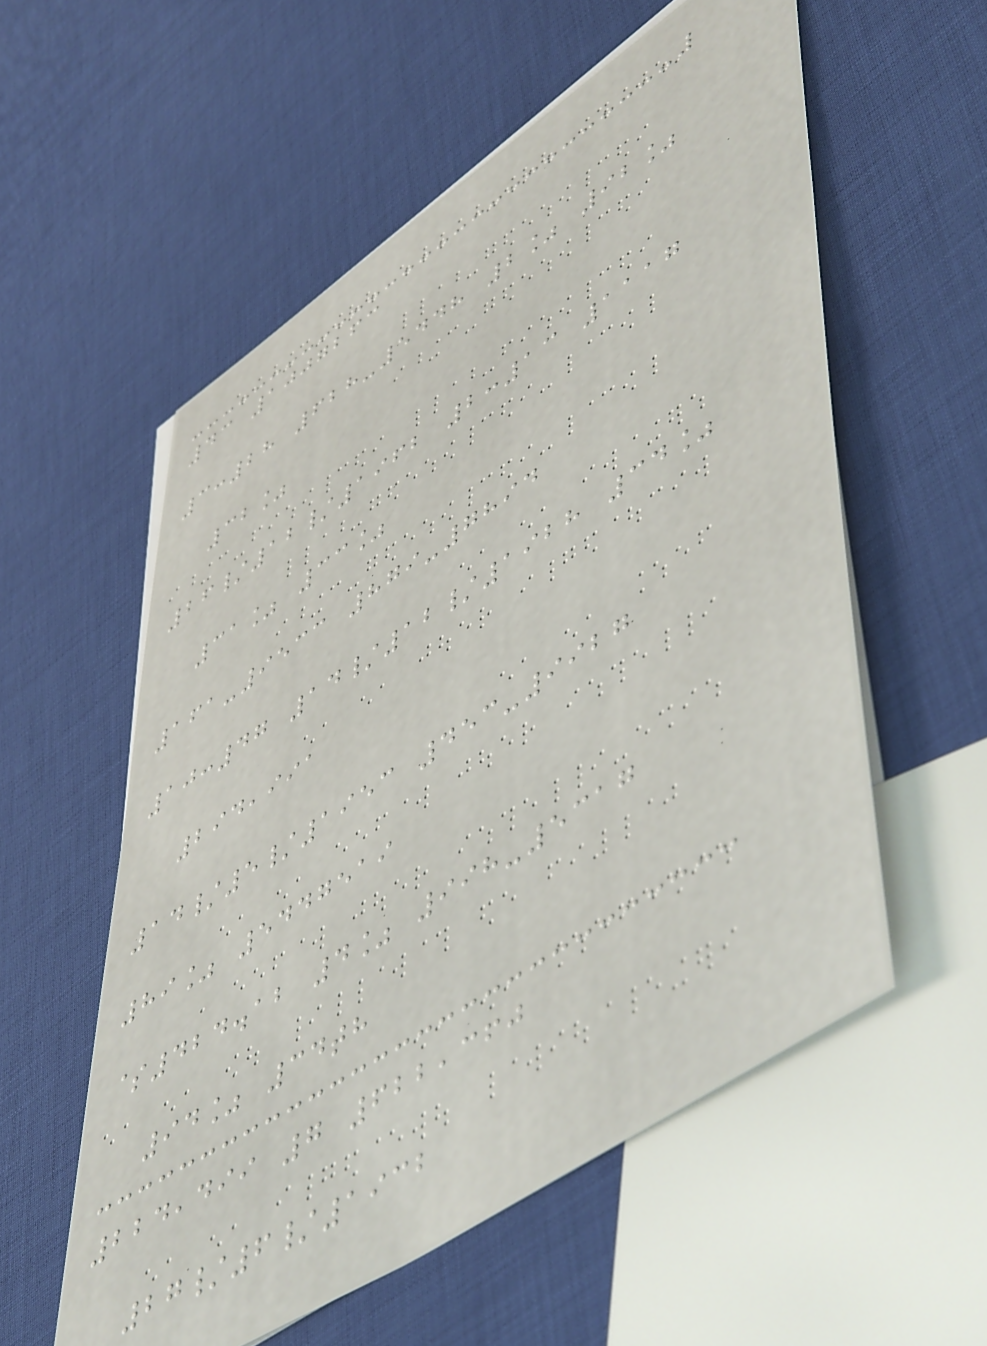43 1007263
3:28 628-5448 2% 92%
32%
26/12/1962 2:13 1117
31% 33%
161-9533 879-7894
10:47 14/12/1928 34%
294,991
14/5/1953 453-9927
89% 5447519
$424.12 4% 998-5317
94% 34th
224,499 7 622,360
27/6/1932
